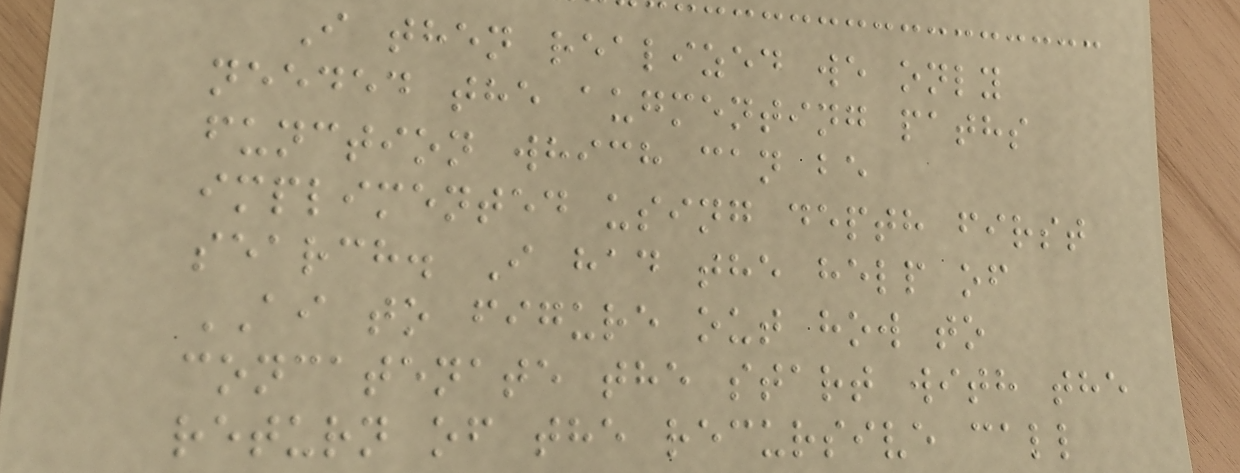I then realized we only
needed the augmenting paths
function which can be
implimented using depth first
search. I had the help of
AI to figure out how to
concatenate the start with the
return of the recursive call
